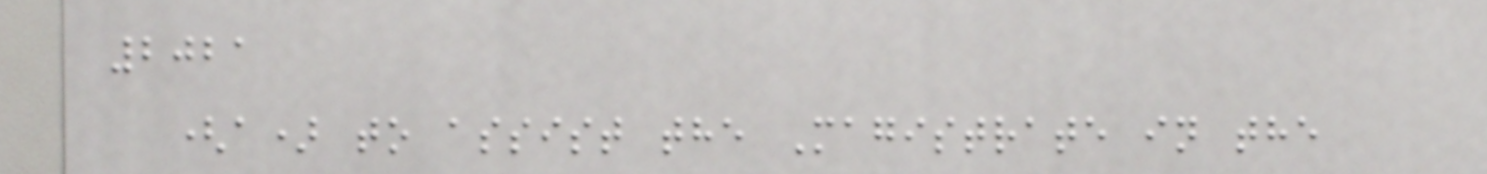2021
(a) to assist the Magistrate in the
